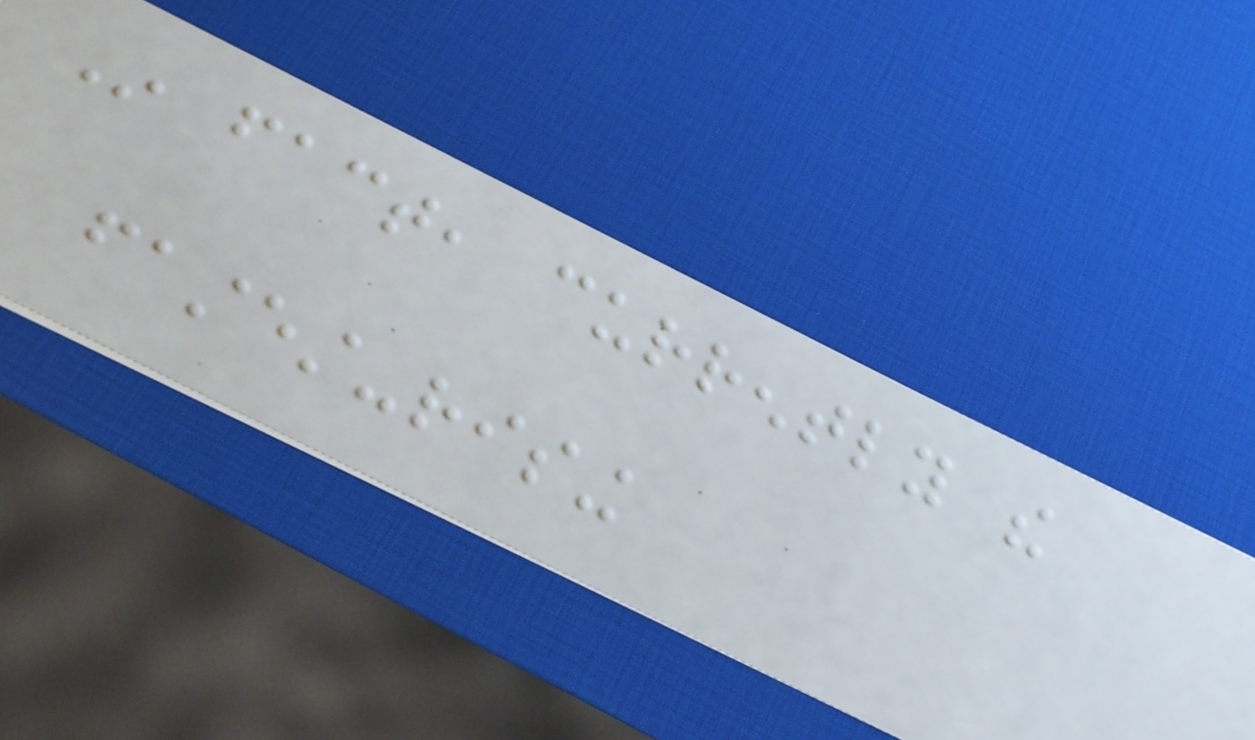In fact, currently the
fastest-rising
